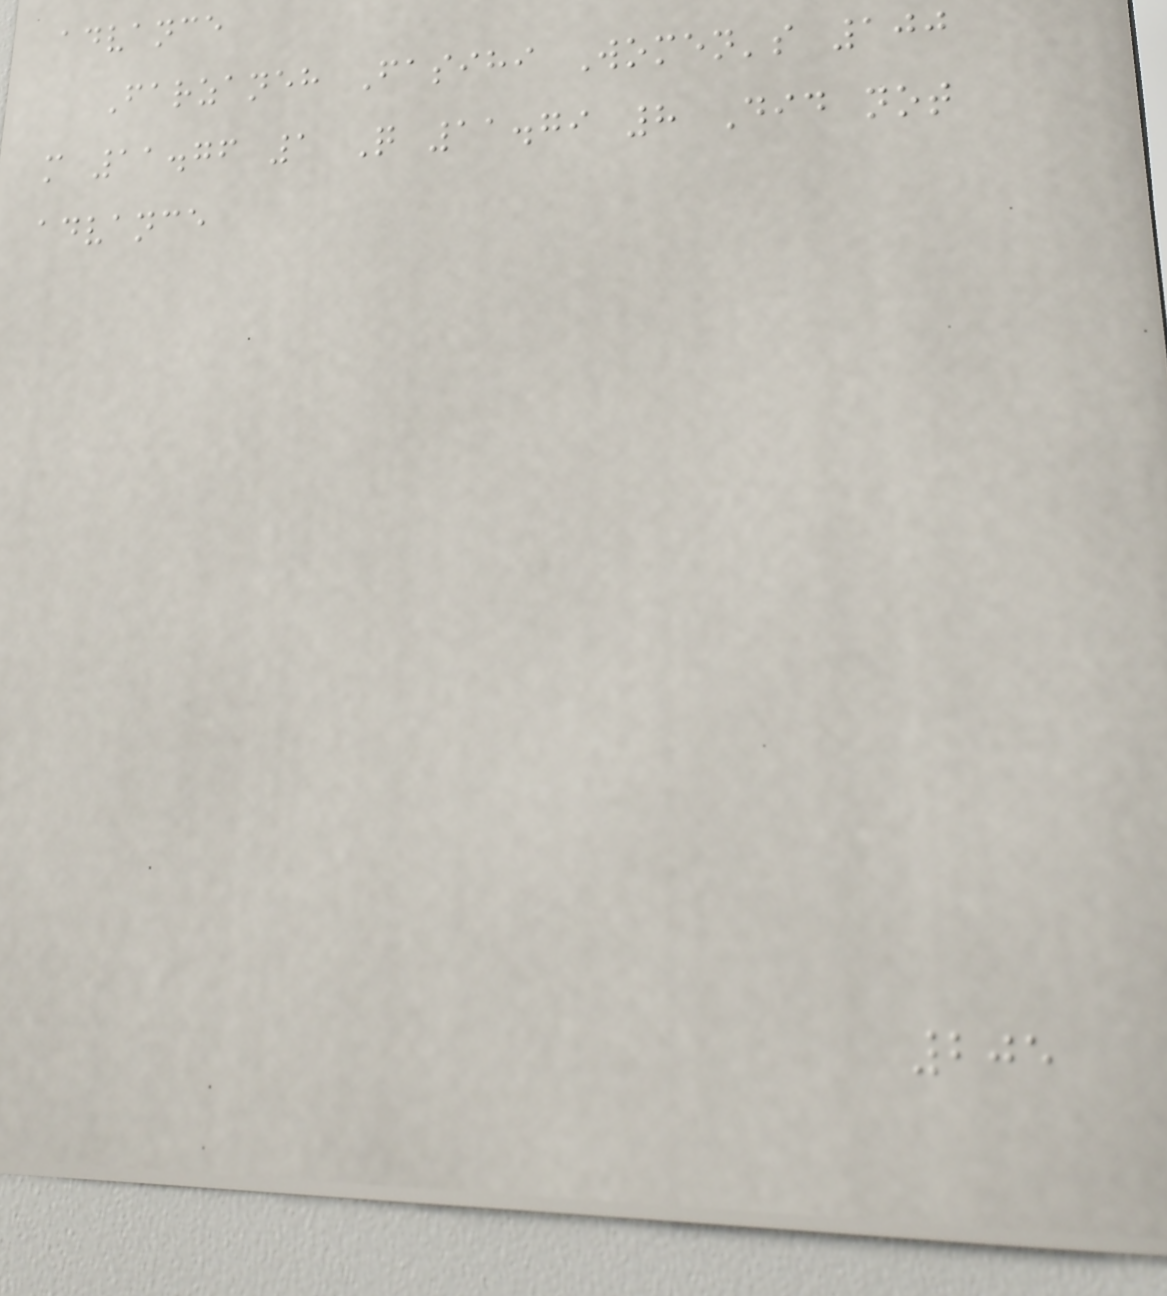advance
Farzaneh Fasihi Women's 100
m 11.76 1 Q 11.79 8 Did not
advance
205
